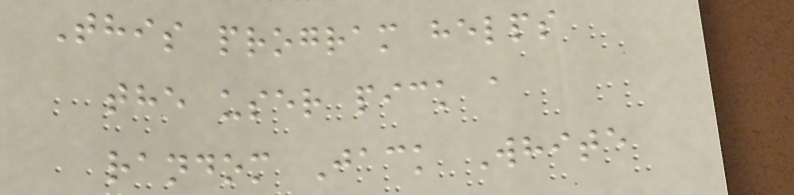This program helps
the user pick a
random Jack White
